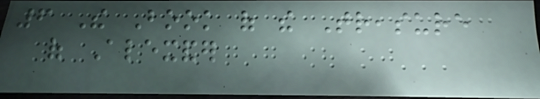6 The Book of the Treasure
of Alexander
